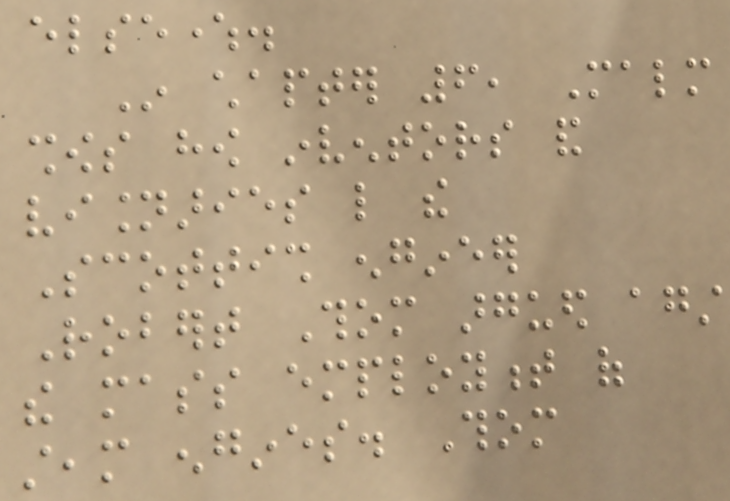elsewhere.
In chapter 6, Malm
shows how inventors and
visionaries like the
Scottish engineer
Robert Thom argued against
the mass employment of
steam engines. Thom
